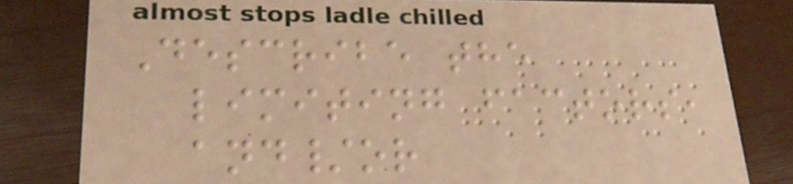Describe the
limiting factors,
and/or
